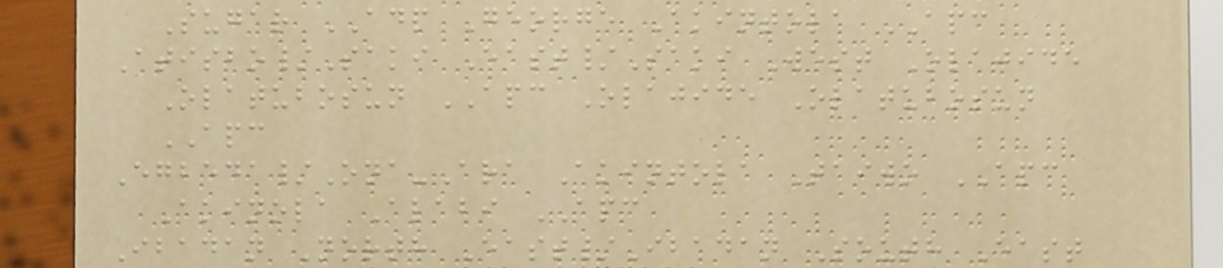Sugar ADP George Akintola APC
Atisbo/Saki East/Saki West Olajide
Olatubosun APC Olajide Olatubosun
APC
Egbeda/Ona-Ara Akintola Taiwo APC
Akinola Alabi APC
Ibadan North East/Ibadan South East
